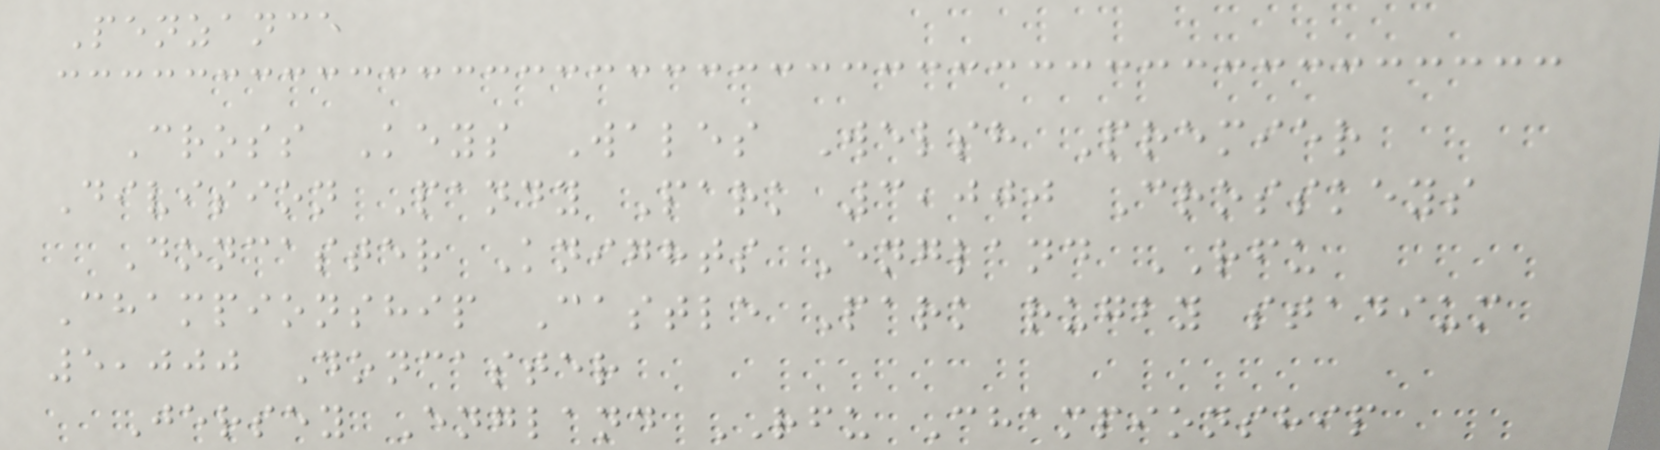Penzance
Cross Keys Wales Welsh Premier
Division Pandy Park 3,000 Crosskeys
Doncaster Knights England RFU
Championship Castle Park rugby stadium
5,000 Doncaster
Jersey England RFU Championship
